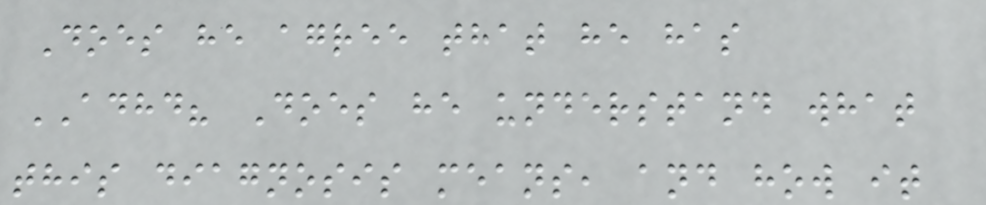Does he agree that he has
ADHD? Does he understand what
this diagnosis means, and how it
